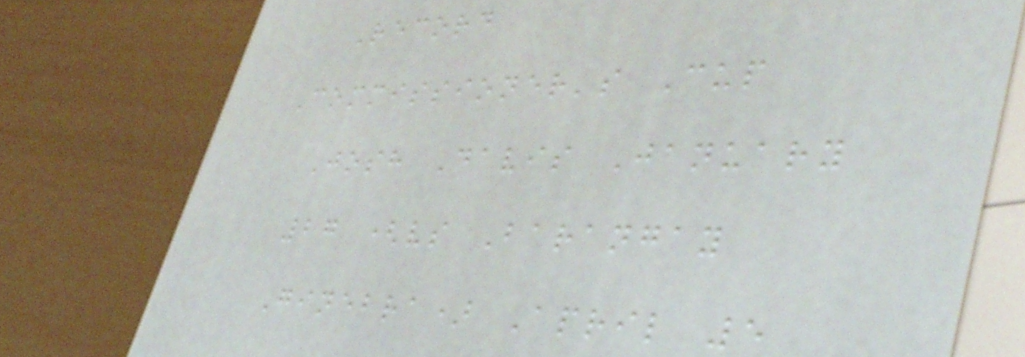Record
Commissioner's Cup
Josh Davis January
27 (vs Barangay
Ginebra) April 5
